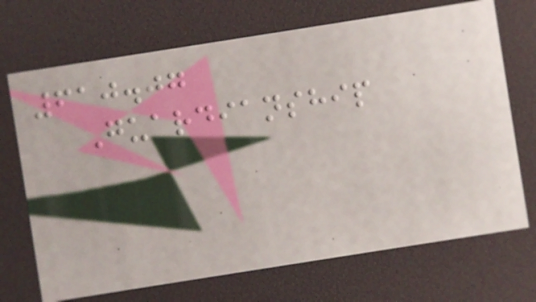610.07
Guardianship
